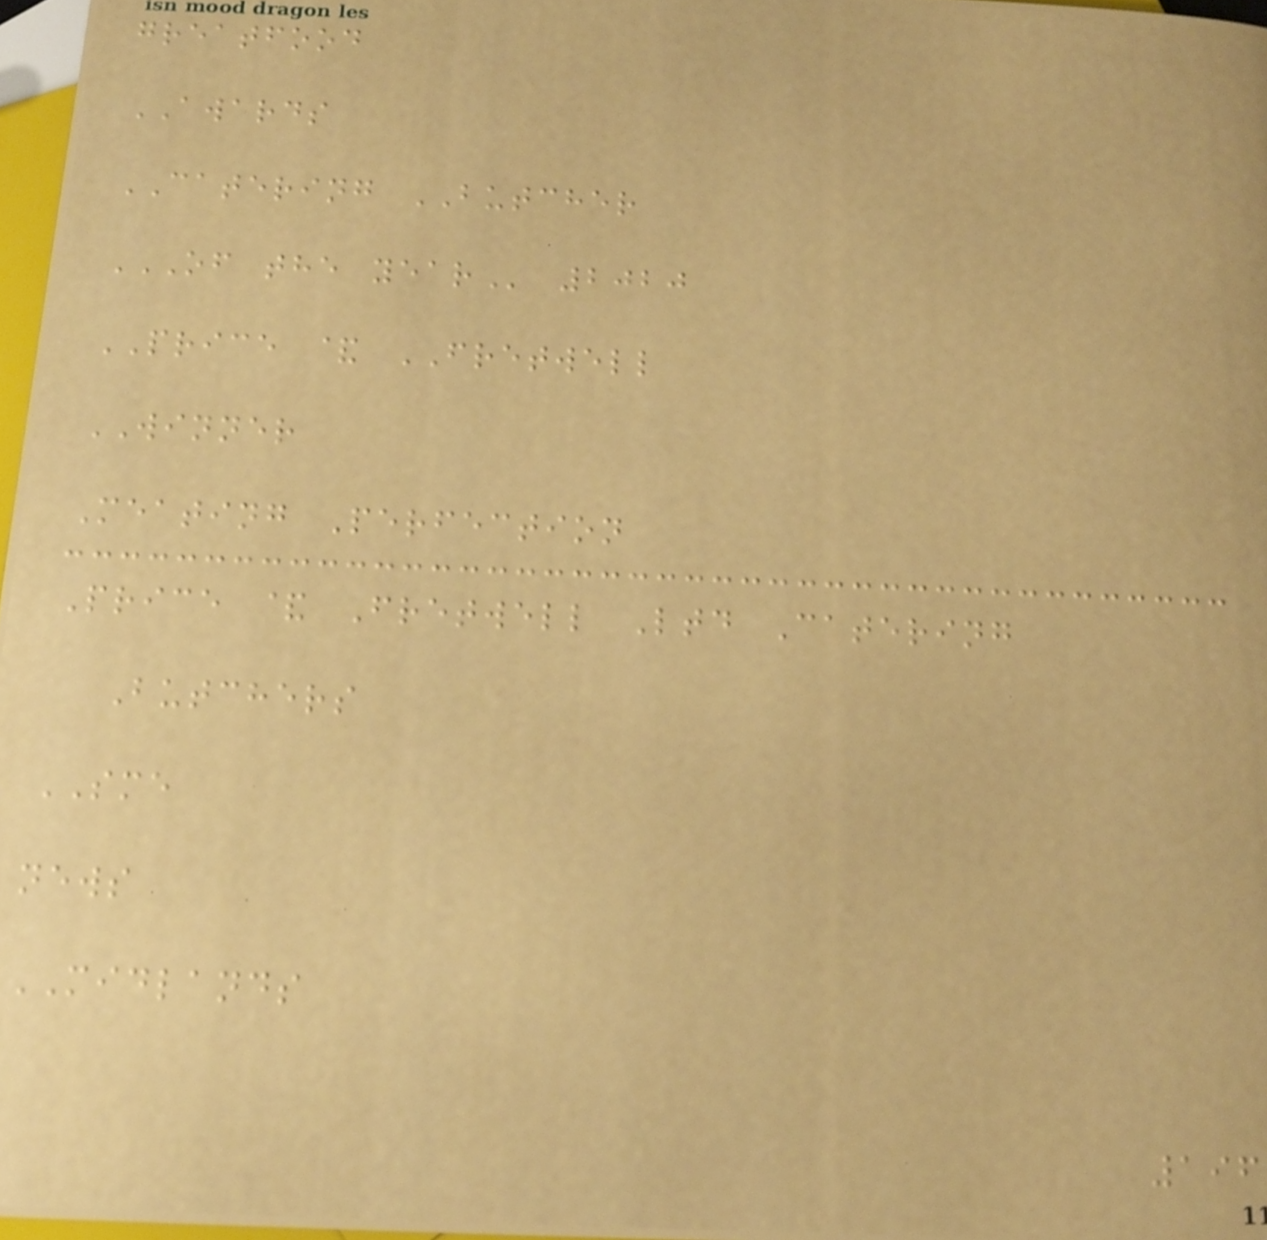greatfood
AWARDS
CATERING BUTCHER
OF THE YEAR 2020
PRICE & FRETWELL
WINNER
Meating Perfection
Price & Fretwell Ltd Catering
Butchers
SME
news
MIDLANDS
196
